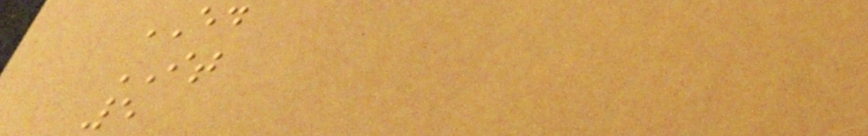ED
IT
5
